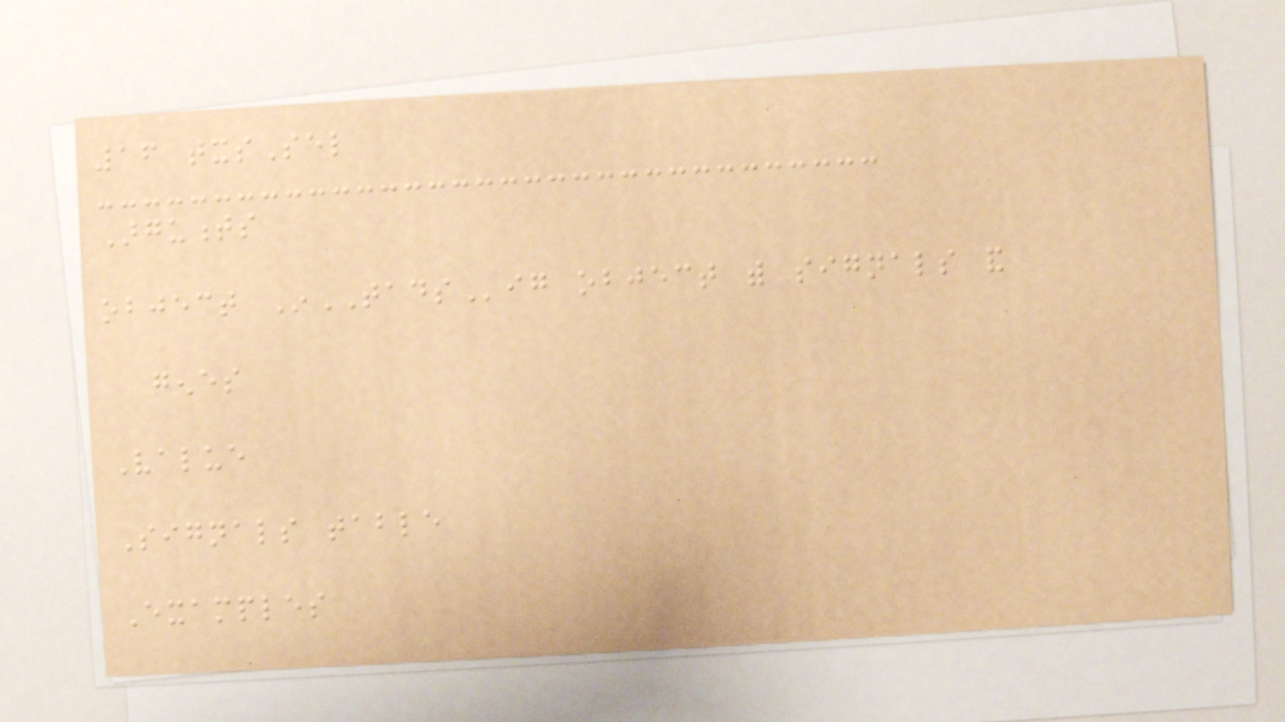16 txsSel
Arguments
object InTADSig object with signals and
genes
Value
Signals table
Examples
